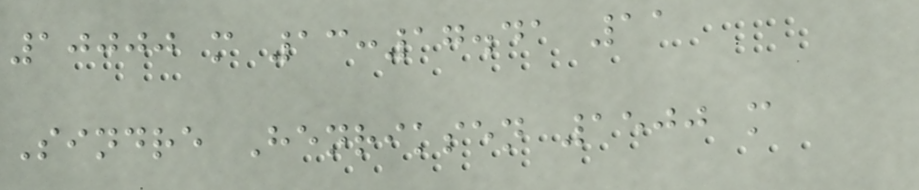10000 m 13:17.41 11
Sindre Henriksen 1500 m
